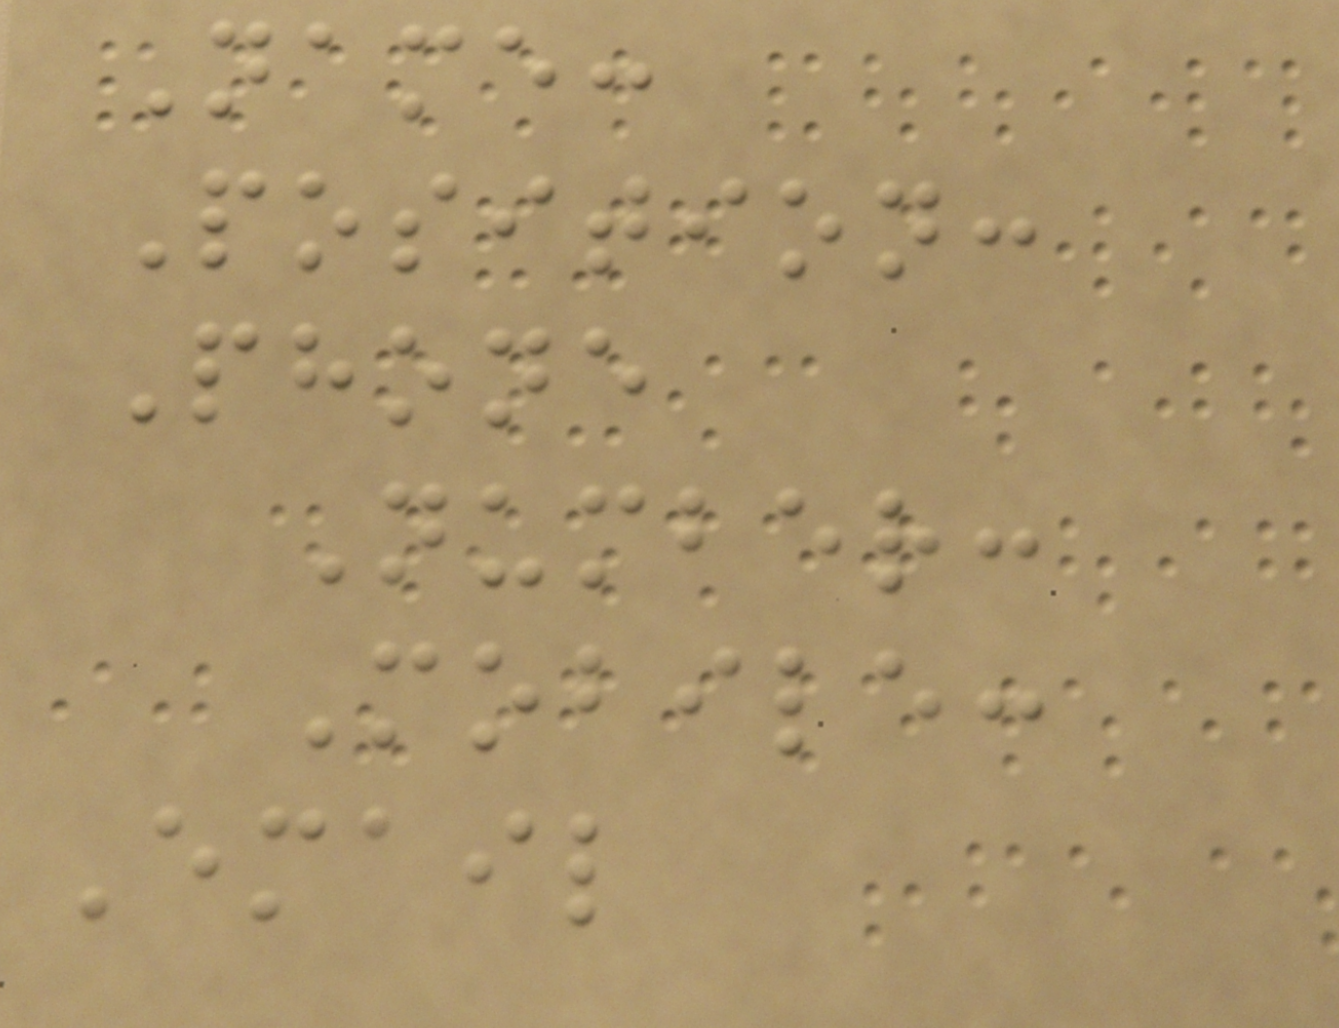Name:
Position:
Phone
Number:
Mobile:
Email
